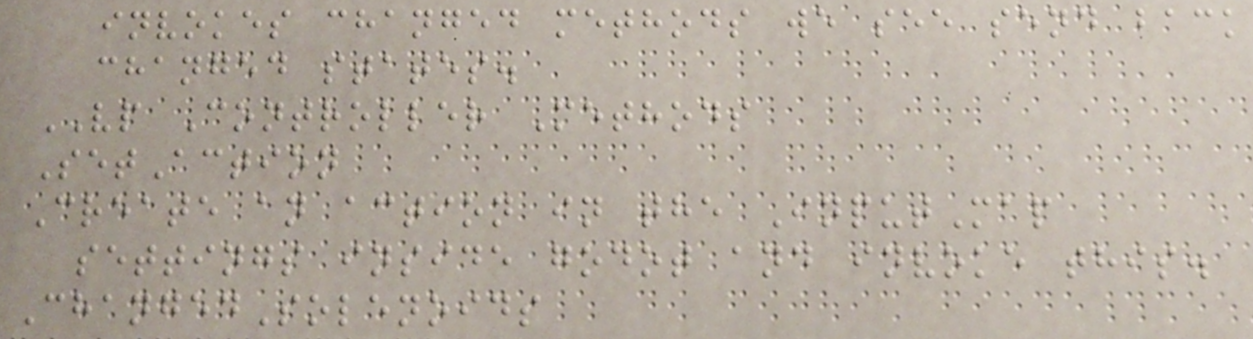invokes changed methods we see send back
changed states.
VP Controller Methods
SetAction
Create an action in the InputMap
settings inside godot and invoke this.
ChangedSolenoids
